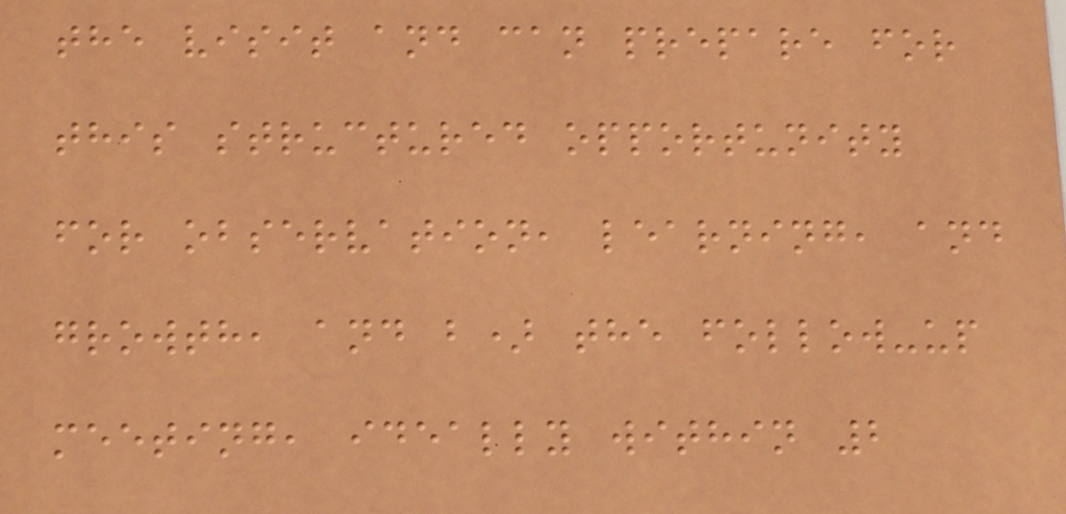the visit and can prepare for
this structured opportunity
for observation, learning, and
growth, and b) the follow-up
meeting, ideally within 2
